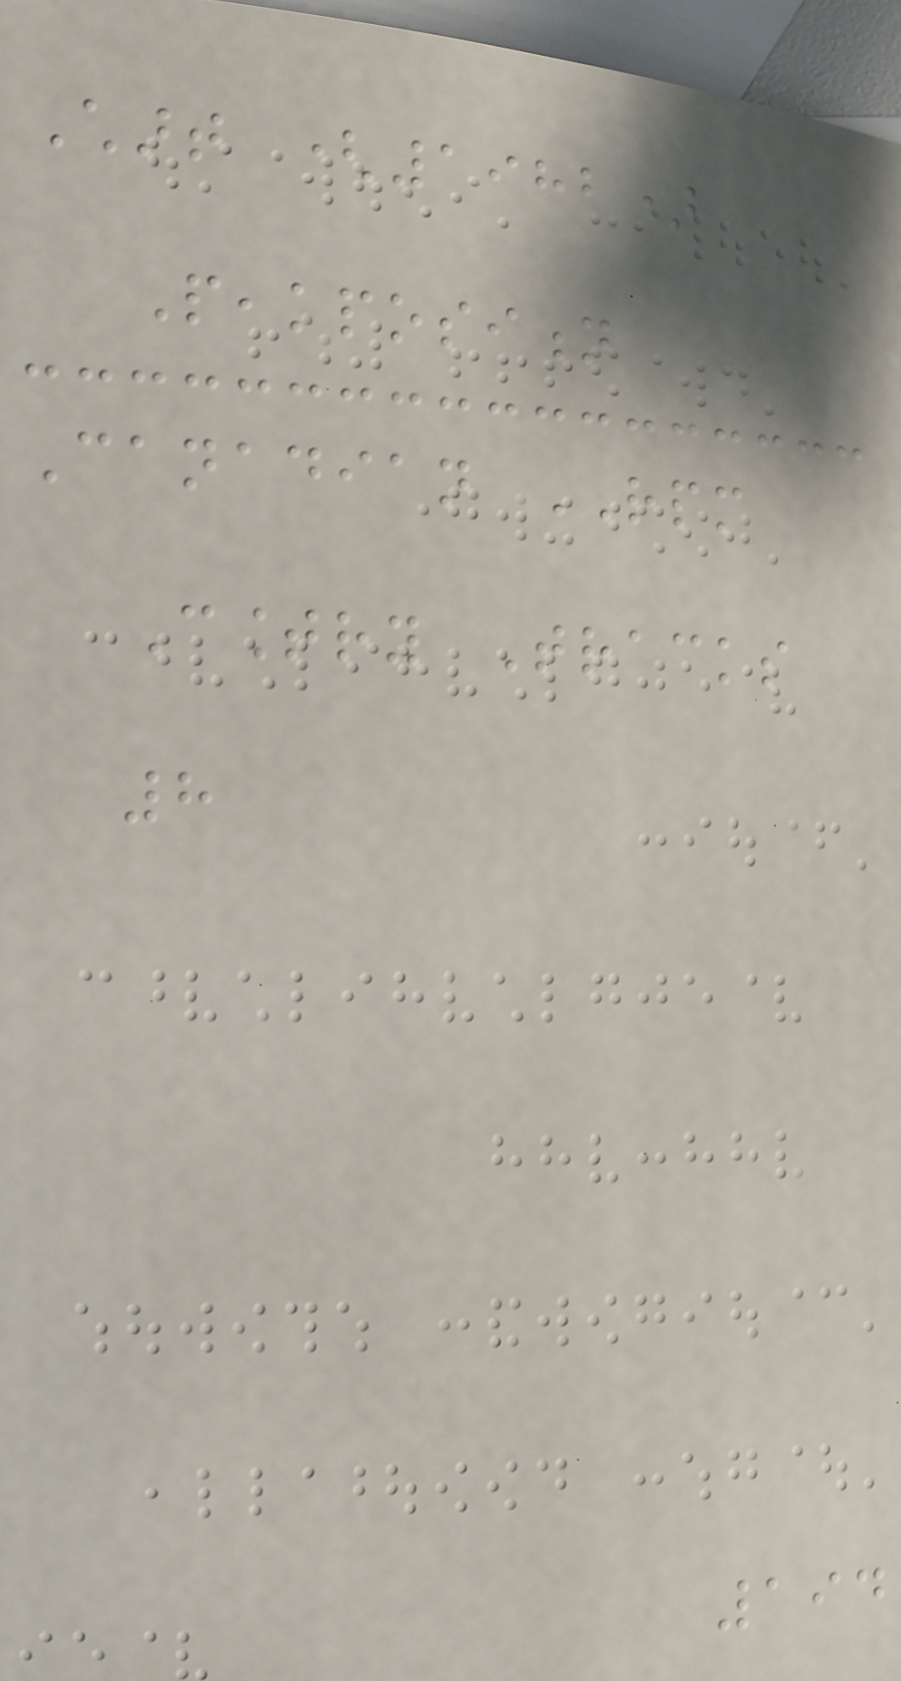Chart (1982)
Peakposition
Canadian RPM
Country Tracks
8
194
